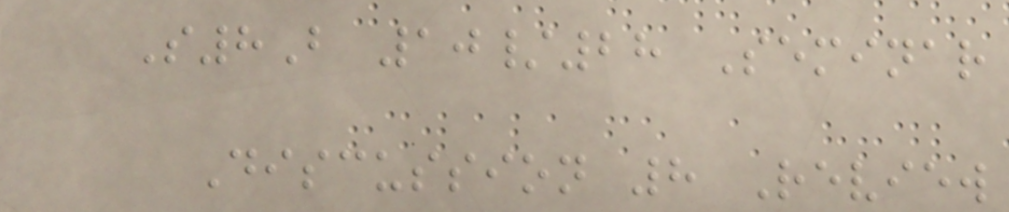S8B 10/28 Seminar
Discussion 8 Review
